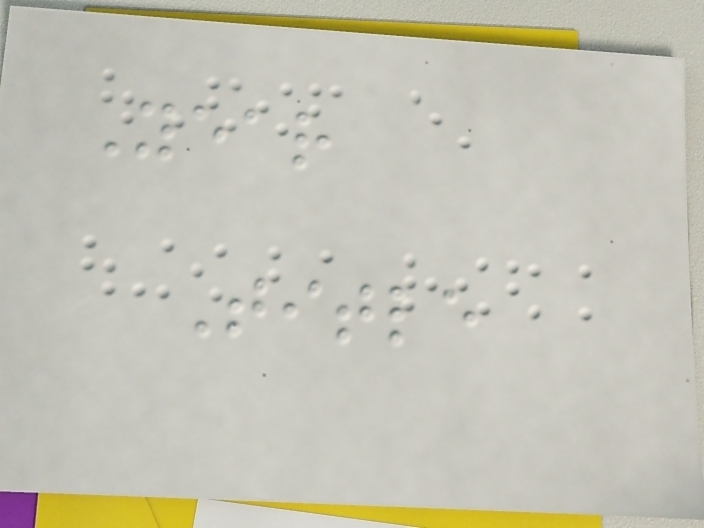Year
Title
